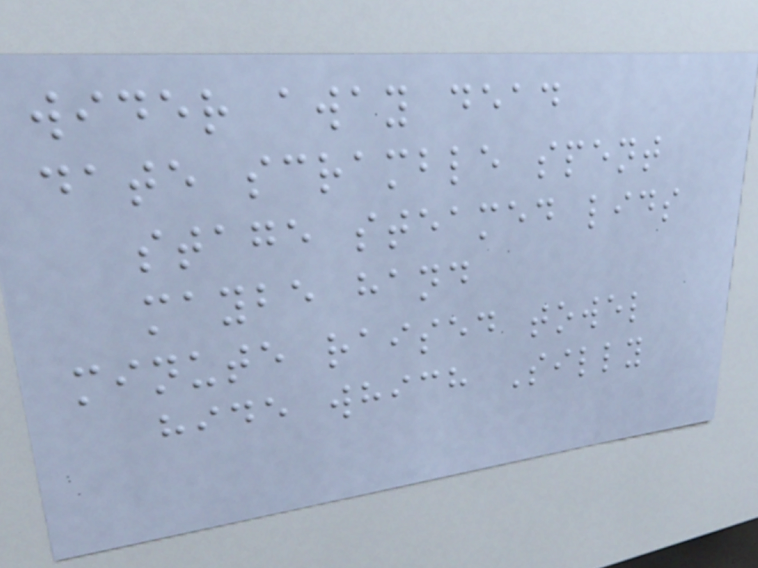wider away dead
date scramble spent
stage steamed lids
maybe hand
minute raised towel
hide which Silly
